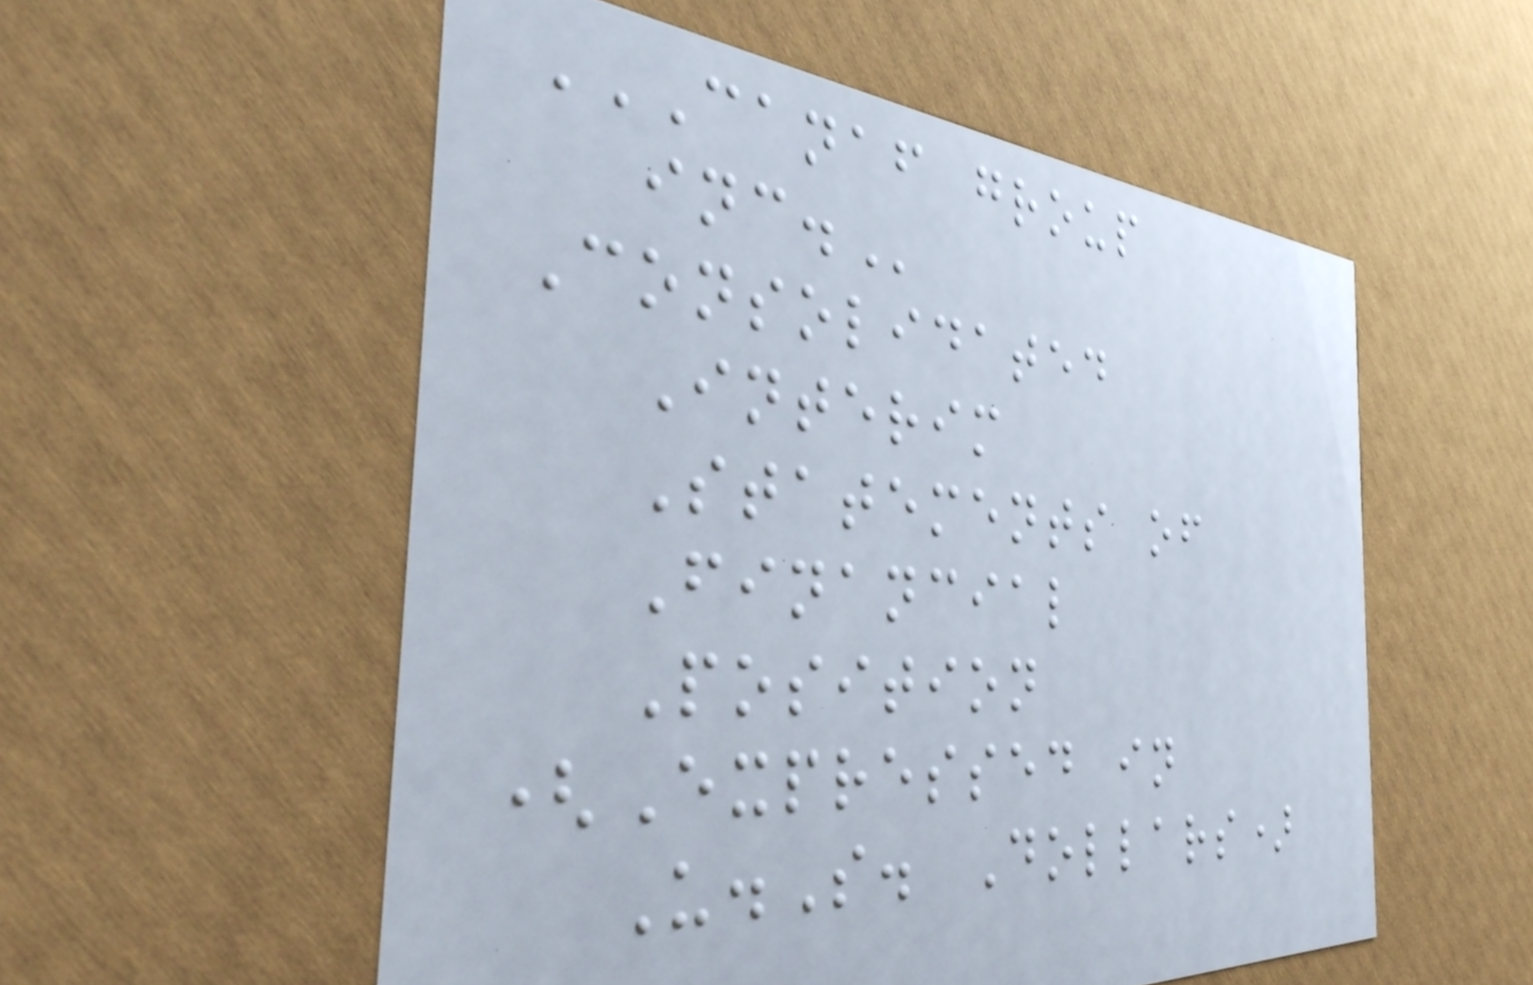CANAF GROUP
INC.
Consolidated
Interim
Statements of
Financial
Position
(Expressed in
U.S. Dollars)
